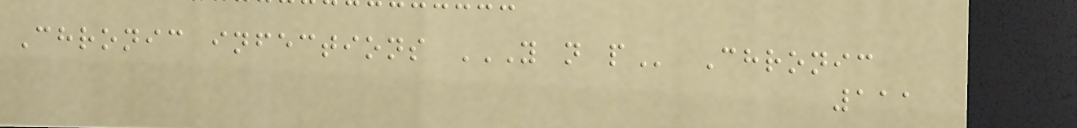Chronic infections Y N P Chronic
111
